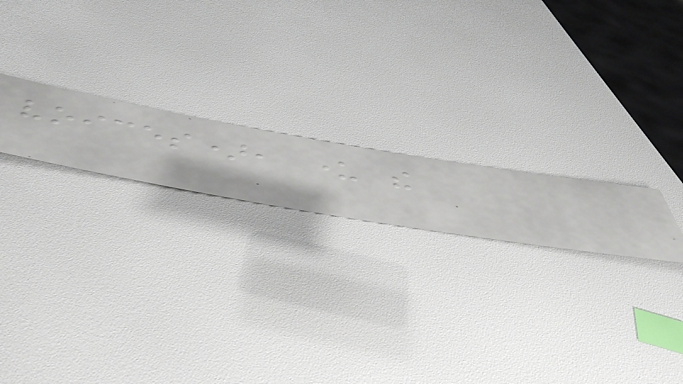voices), under the
